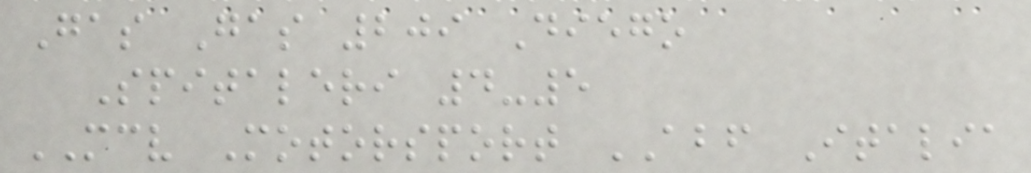Gas Gas 209 Diego
Spitaleri 4-5
MCV Motorsport ABF Italia
